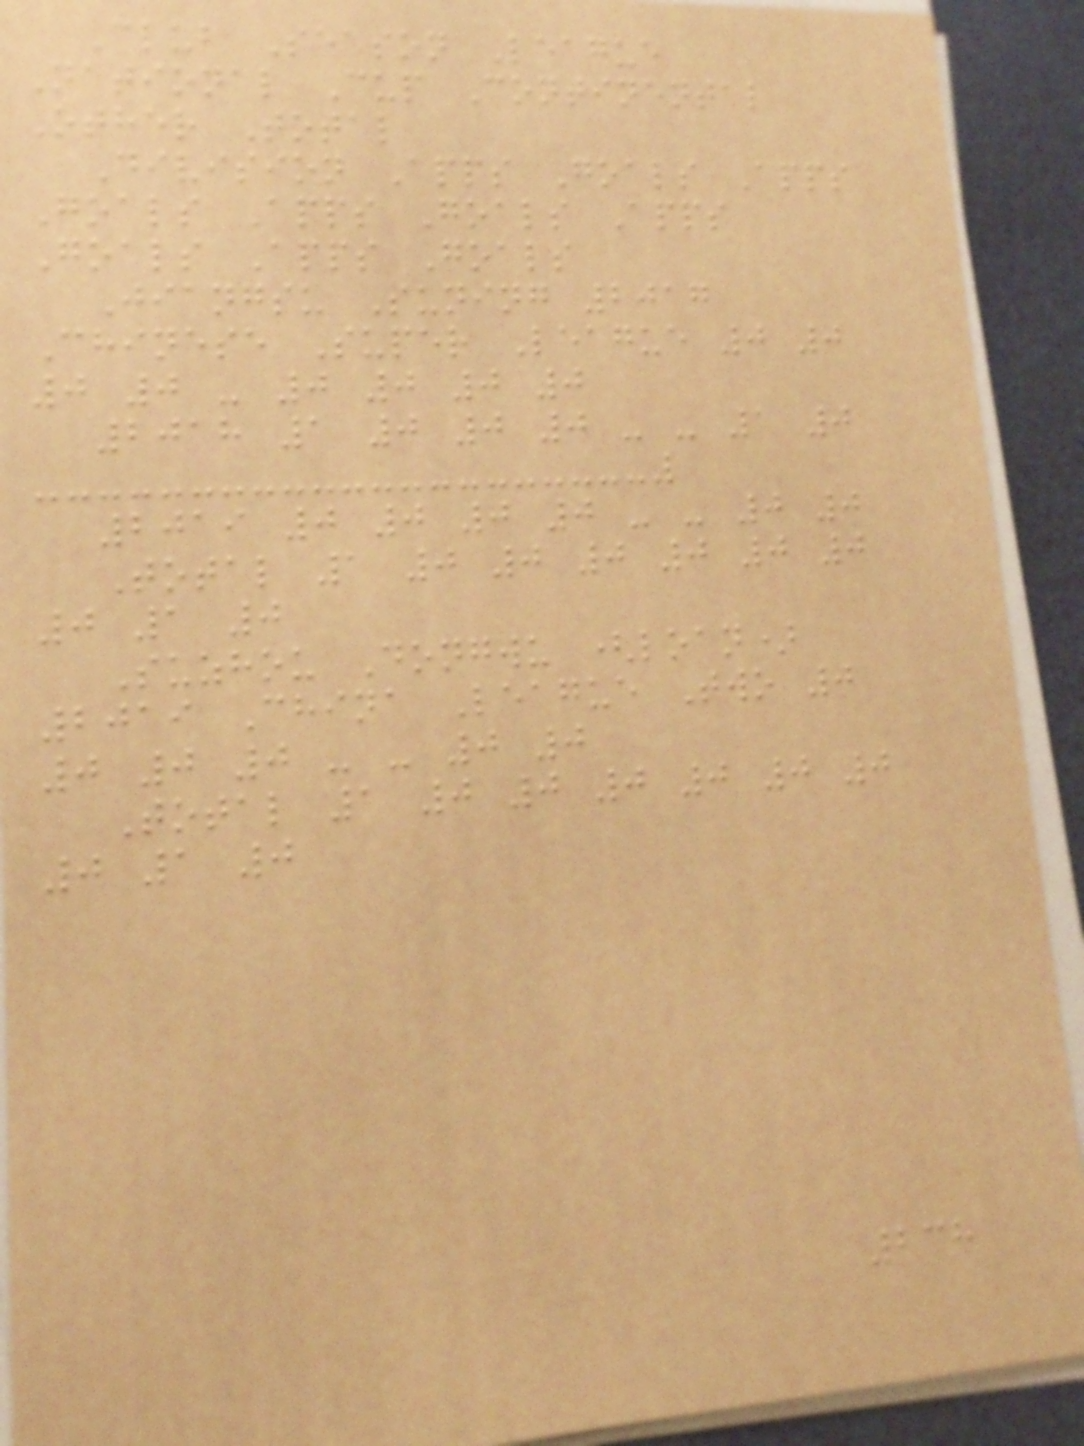Club Season League
National Cup Continental
Other Total
Division Apps Goals Apps
Goals Apps Goals Apps
Goals Apps Goals
Jiangsu Suning 2017
Chinese Super League 0 0
0 0 - 0 0 0 0
2018 1 0 0 0 - - 1 0
2019 0 0 0 0 - - 0 0
Total 1 0 0 0 0 0 0
0 1 0
Suzhou Dongwu (loan)
2019 China League Two 0
0 0 0 - - 0 0
Total 1 0 0 0 0 0 0
0 1 0
238
